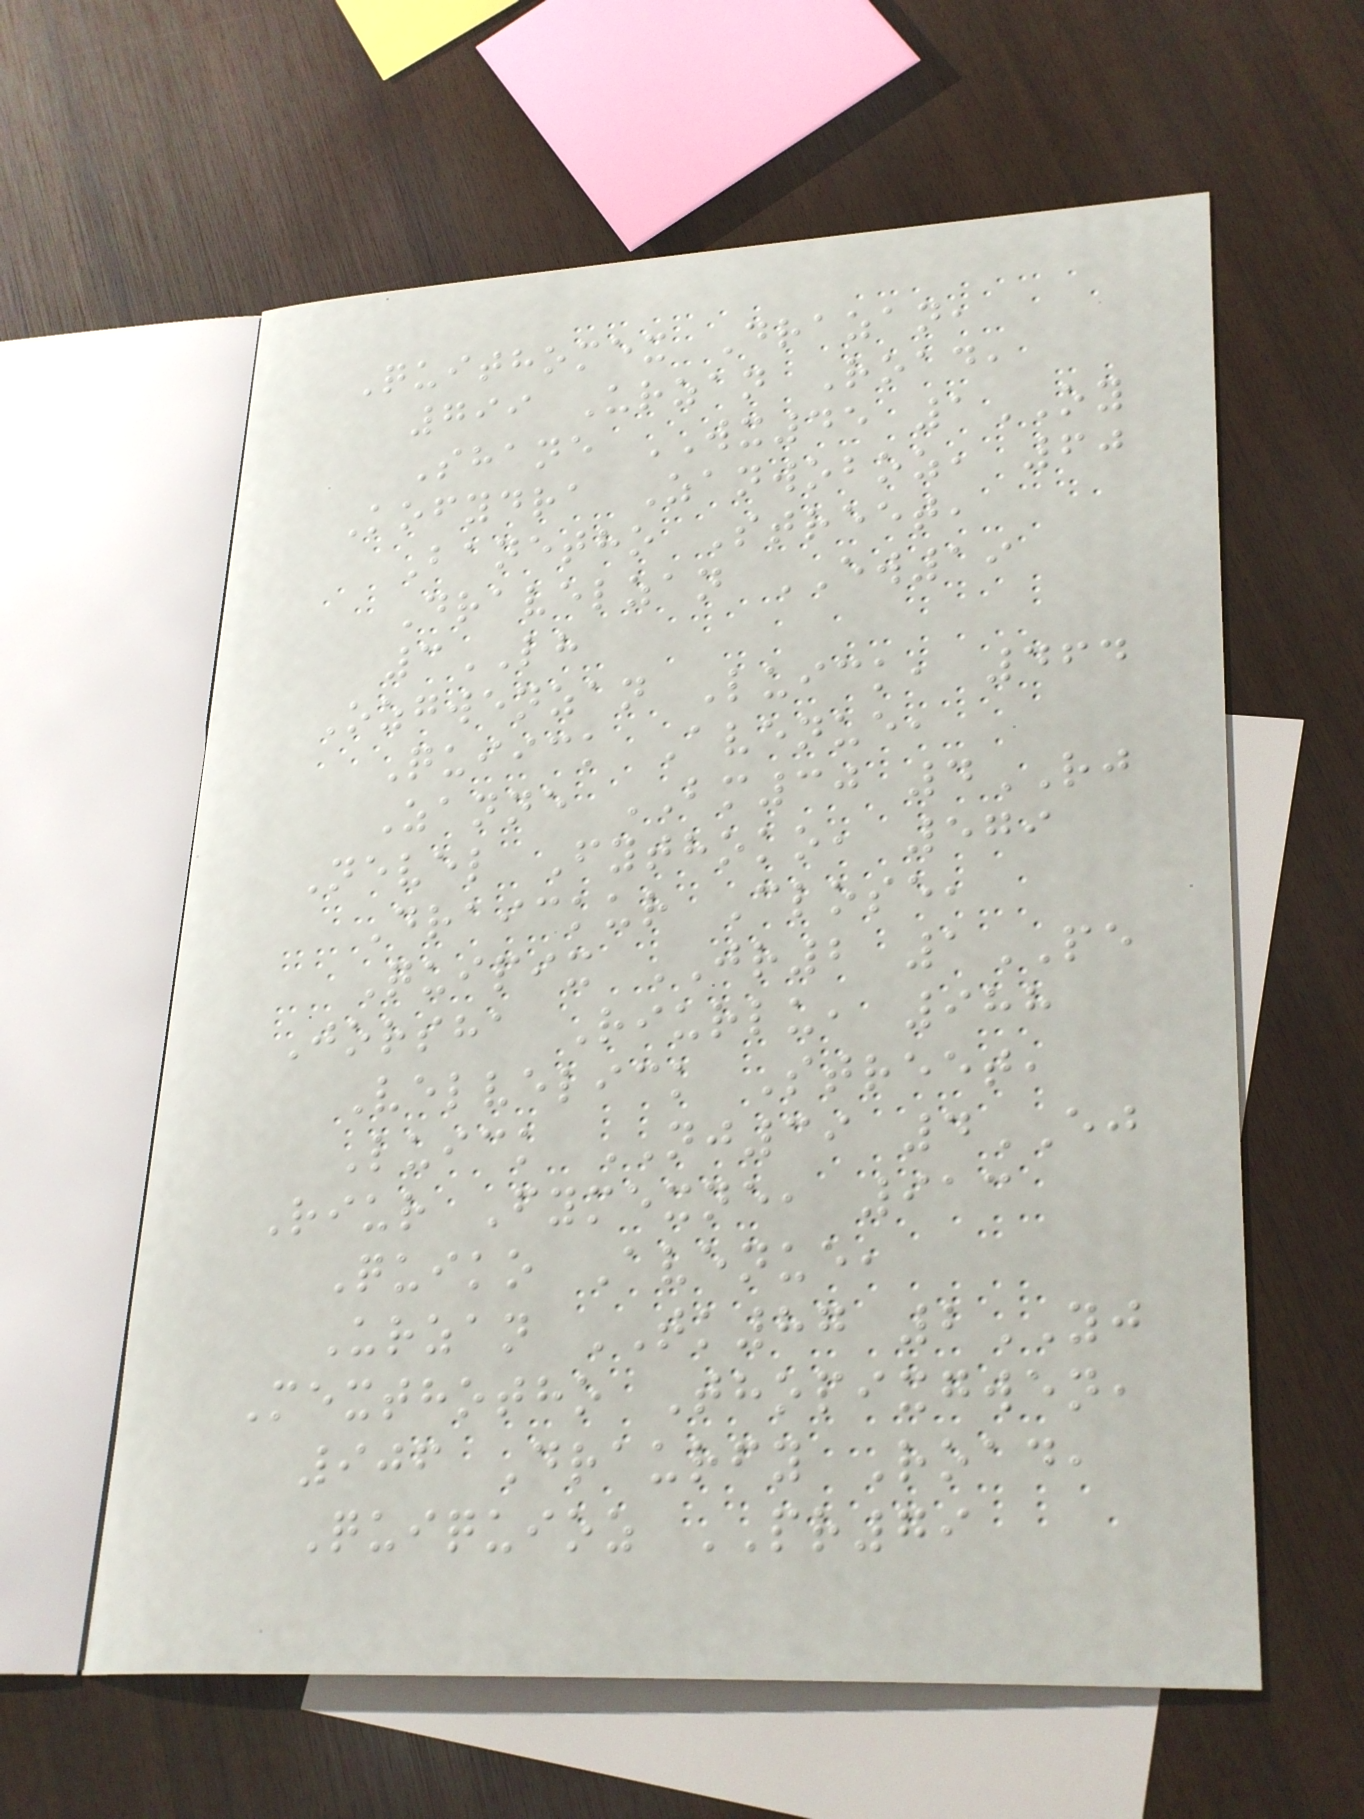Quithomex Drazan,
799 Urzan Road,
Shane WX45 1OY
Kofydra Zanwoboz, 60
Banetho Street,
Dravelzan EW19
3LH
Ozgwenzan Luick, 464
Quiick Avenue,
Zanne BM30 4RJ
Nevel Fythoko, 579
Draickur Close,
Quipix JR2 1PE
Jorsha Riurlu, 988
Velvelick Street,
Luick NJ39 4EJ
Riur Fymexne, 913
Quiko Avenue,
Urzan TK87 2YJ
Mexthotho Thopixgwen,
906 Draurfy Road,
Quiquioz PR79
